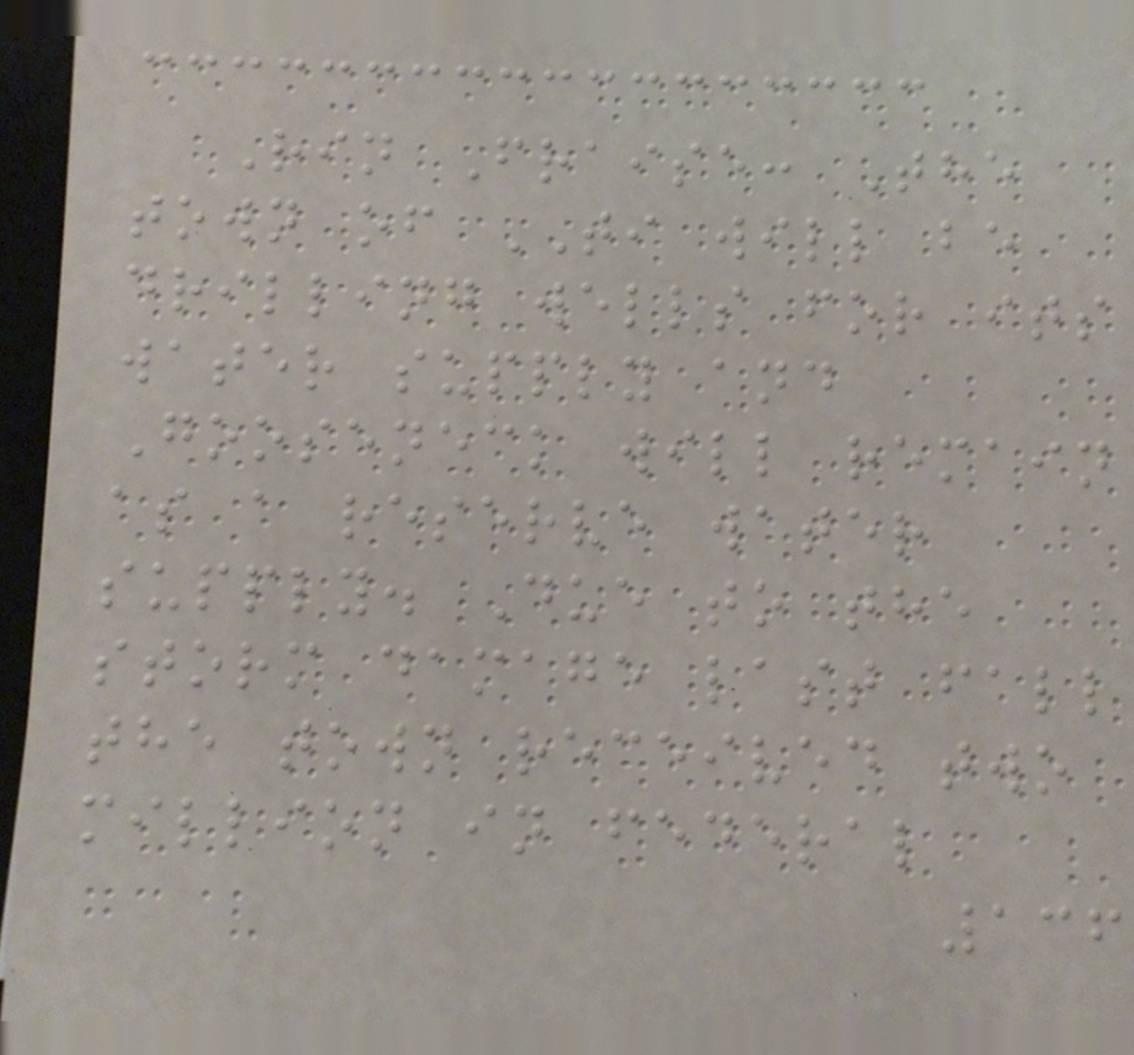Rin Fraise: The
town of TI will be
drilling wells for its
water supply and
Gooseneck will remain
as a reserve water
supply. Due to the
storm damage last fall
the town received two
million in federal
136
